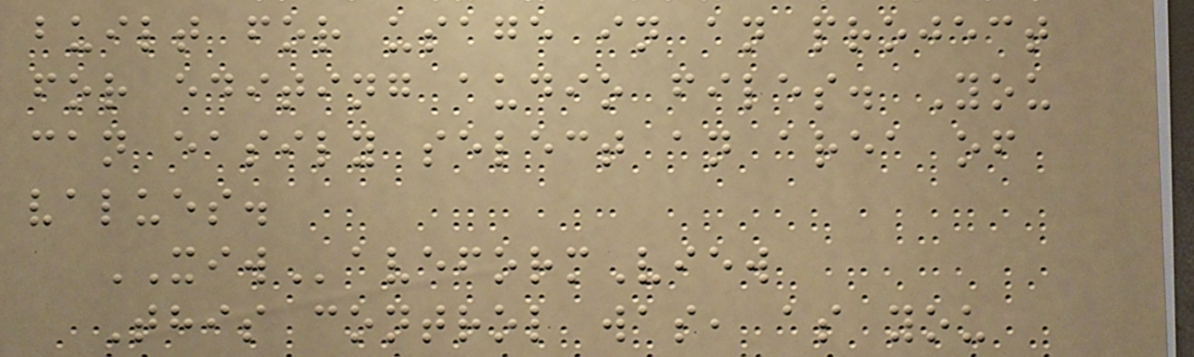built for usage in an project
for editing audio files. You
can easily select an area of
values.
XIWaveformView
This control was, as you
